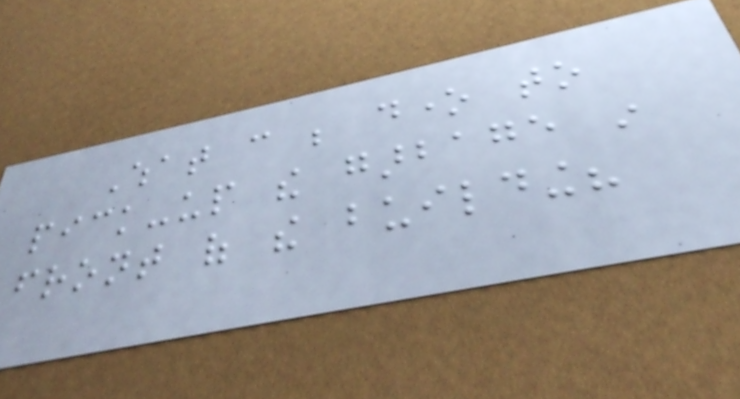What can be done to
pick-up the garbage in
front of the building?
